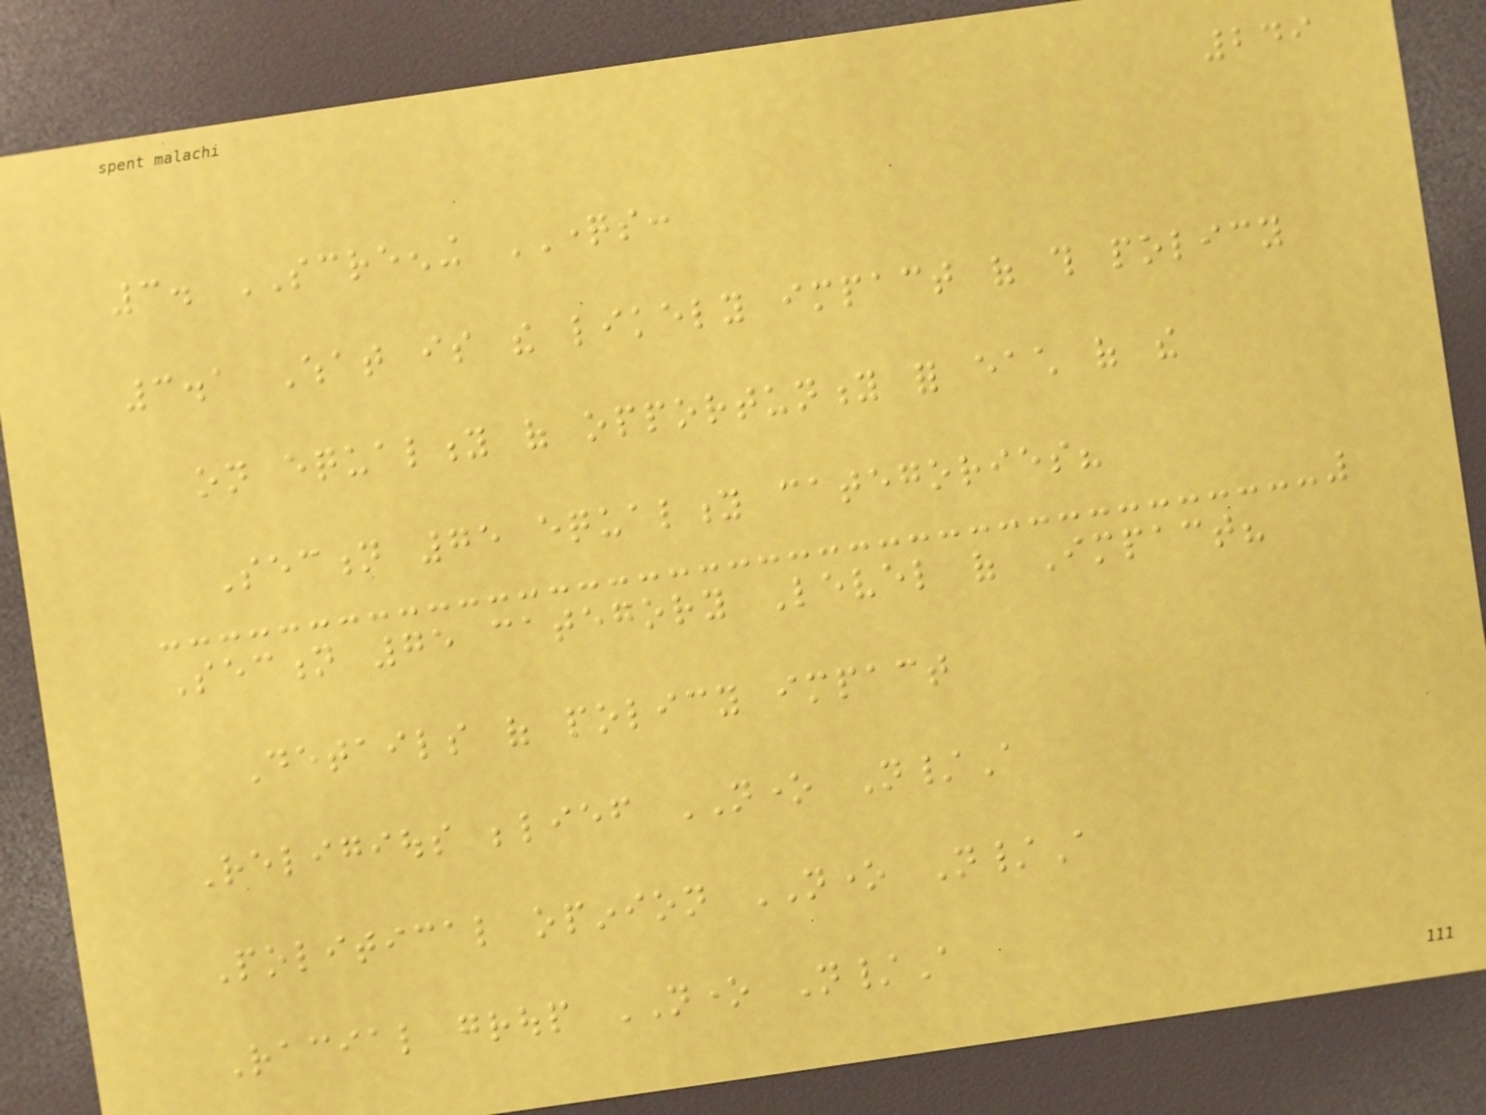249
3. SCREENING QUESTIONS:
3.1 What is the likely impact of this policy
on equality of opportunity for each of the
Section 75 equality categories?
Section 75 category Level of Impact?
Details of policy impact
Religious belief NONE N/A
Political opinion NONE N/A
Racial group NONE N/A
